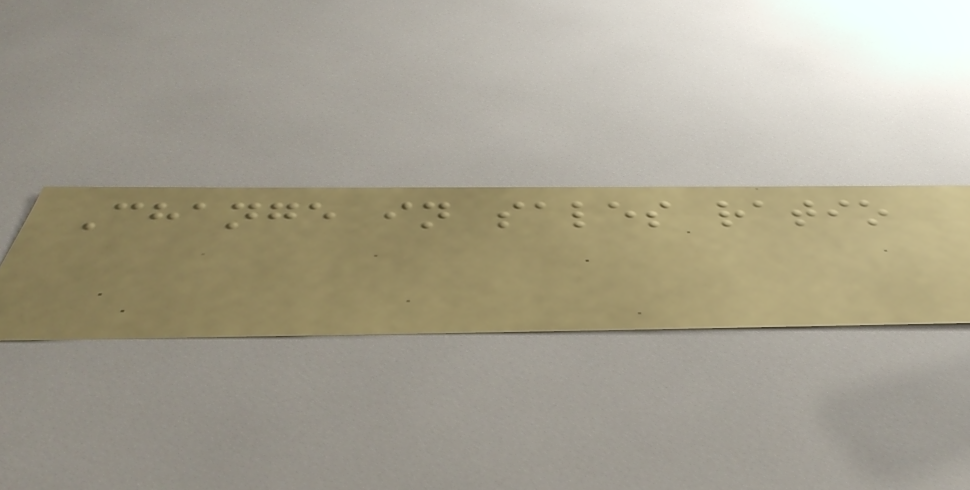Change in sales ratio
